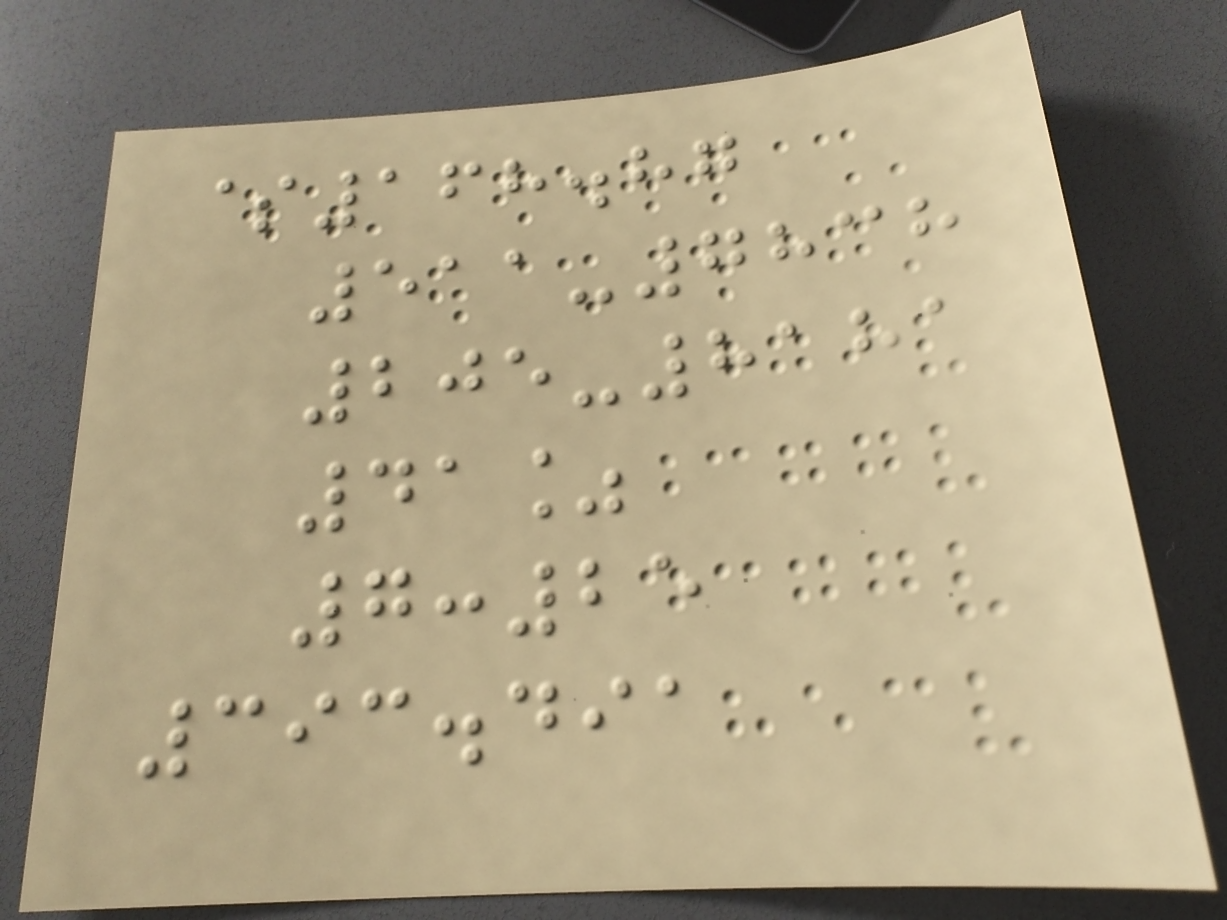$168.87
511-7838
205-8181
41%
7:25
393.491
